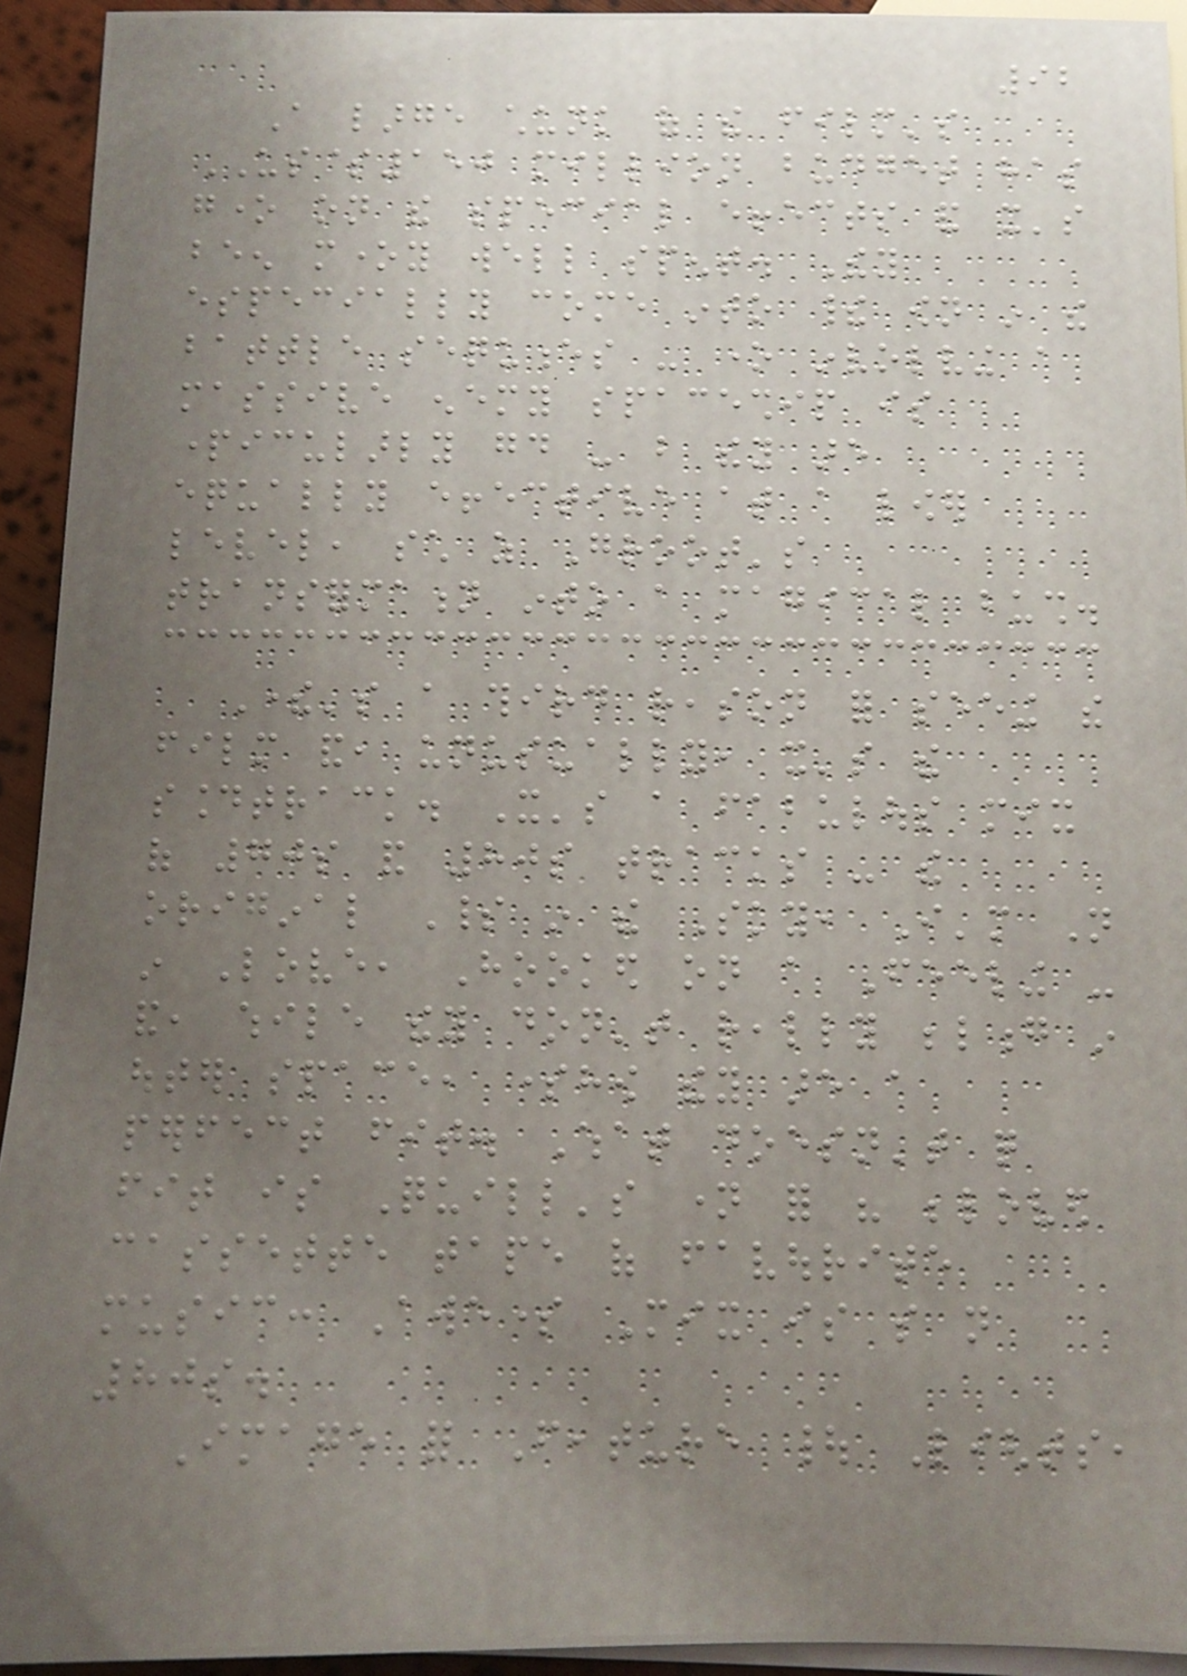92
A large chunk of the film's
US$150 million budget has
gone on the special effects and it's
been money well spent. They
especially come into their own in the
battle sequences - one involving a
massive enemy spaceship is
particularly good - but they are
equally effective at a lower
level, such as Groot's
transformation into a magical bush.
There's a third reason for seeing the
film and, unusually, it's the
soundtrack. It's a fabulous mix
of 70s and 80s tracks - the
original Spirit in the Sky, I'm Not
in Love, Hooked on a Feeling -
and, while they don't really belong in
outer space, somehow they are a
perfect fit. What doesn't quite
fit is Quill's name for his beloved
cassette tape of favourite
music: Awesome Mix is so not
80s.
Image for Feature | Lights,
